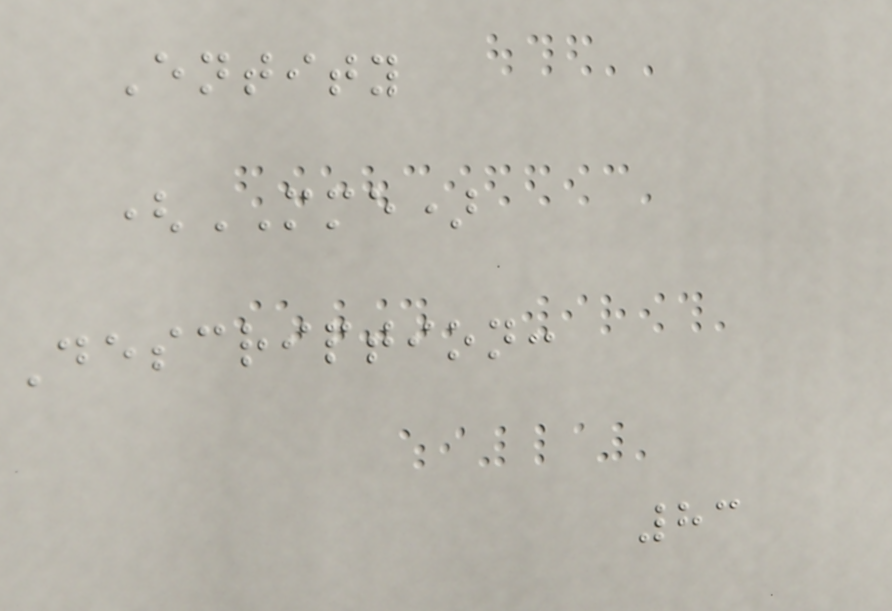Entity
(MME)
Description:
83
